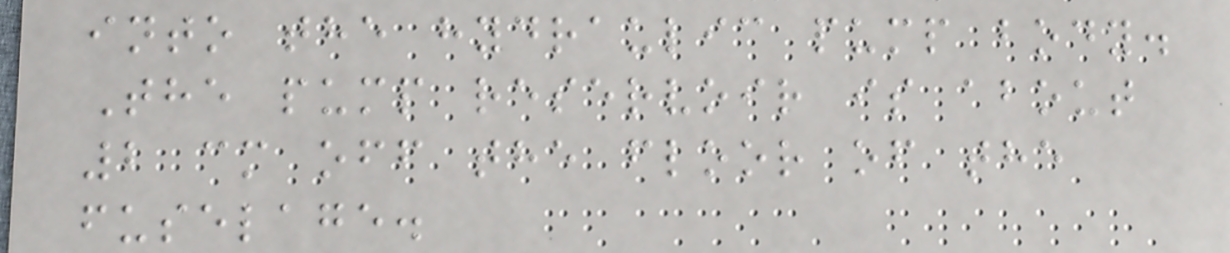into the hydraulic pump body.
The pump reservoir is about
2 cm off the floor of the
fuselage.
